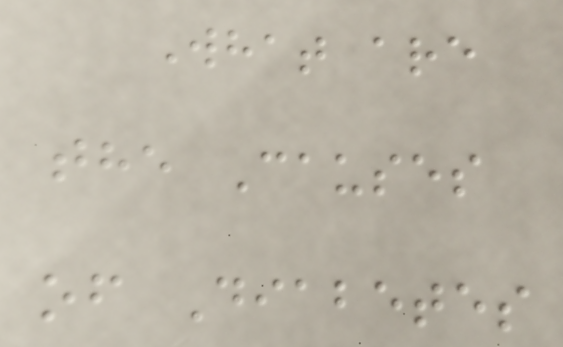What are
the Causes
of Diabetes
